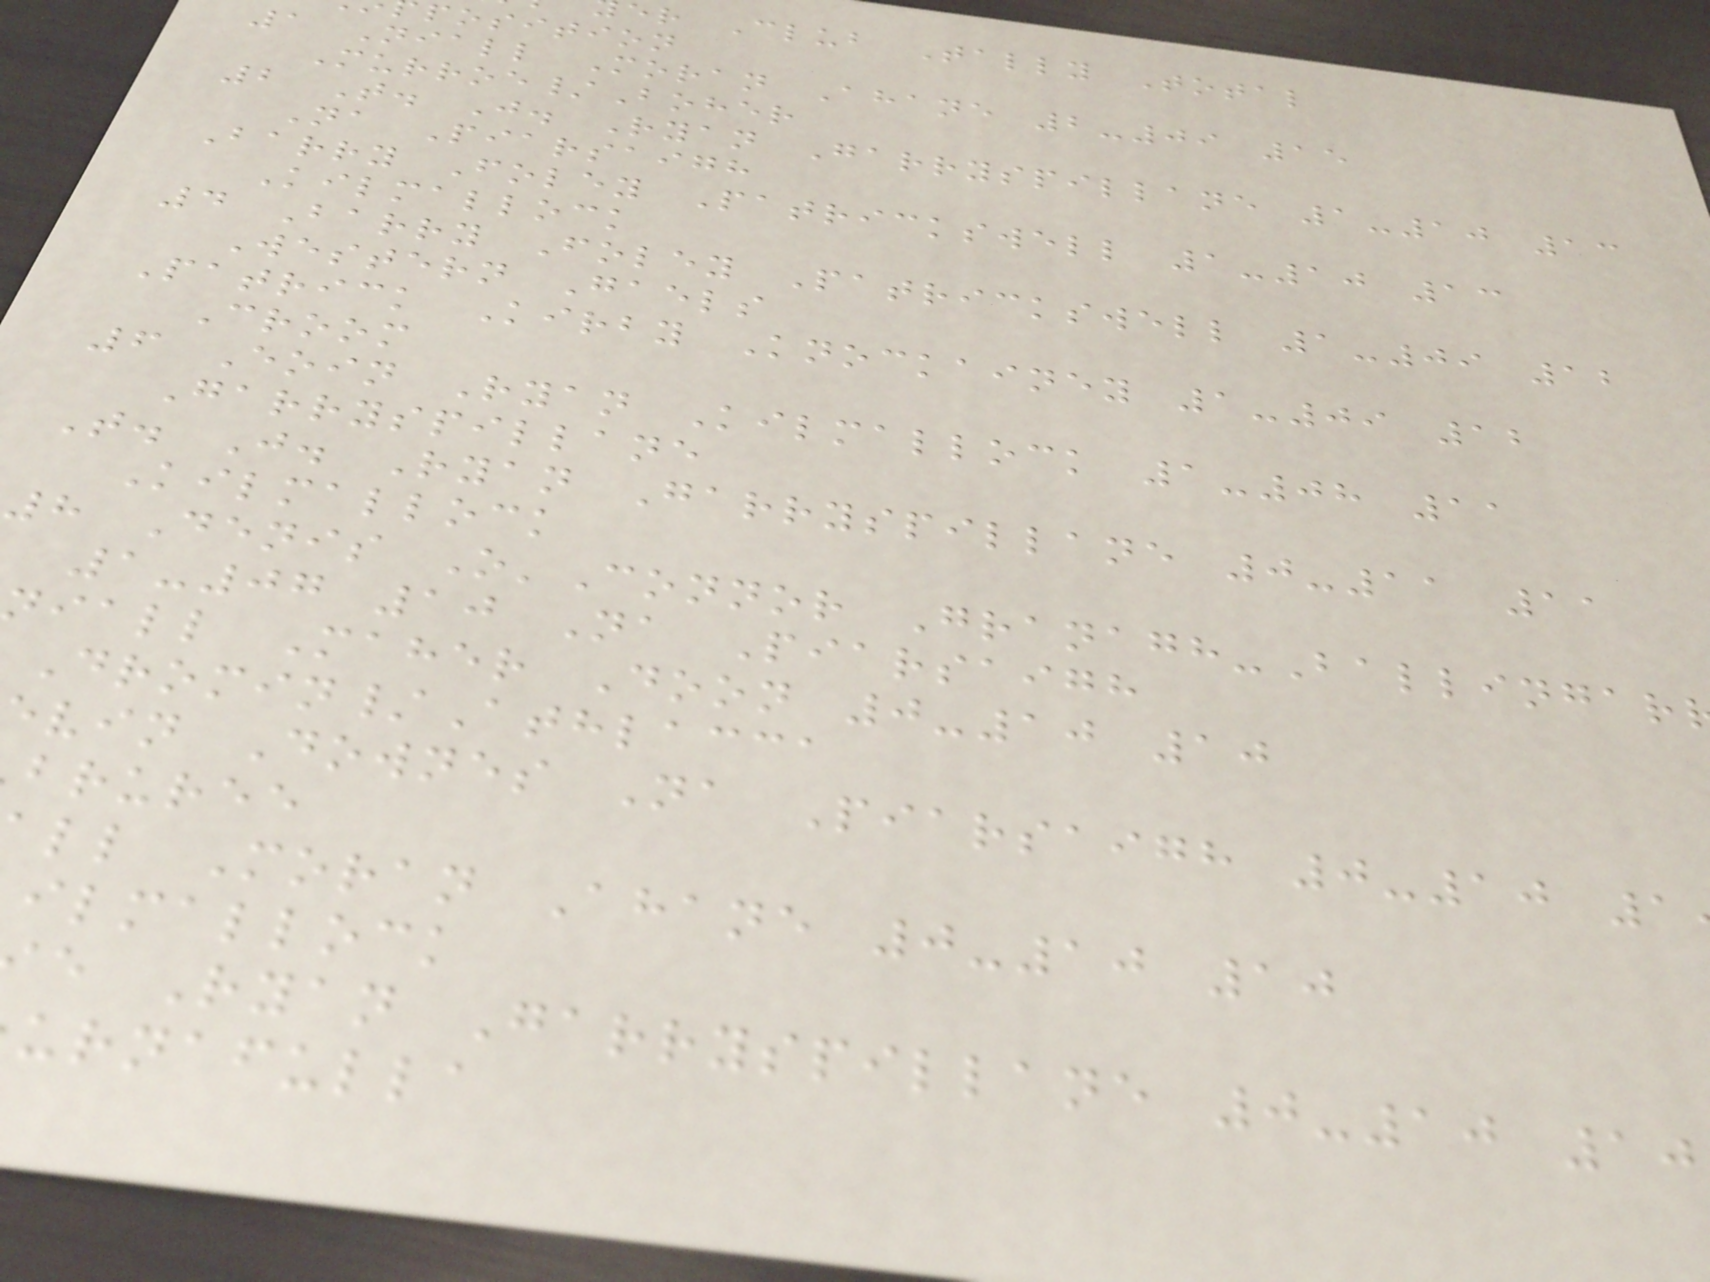er Club Tally Total
position
1 Niall Moran Ahane 2-09 15
Murroe/Boher
2 T. J. Ryan Garryspillane 1-10 13
Na Piarsaigh
Barry Foley Patrickswell 1-10 13
Kilmallock
4 Barry Foley Patrickswell 1-09 12
Western Gaels
Patrick Kirby Knockainey 1-09 12
Croom
6 Eoin Ryan Kilmallock 1-08 11
Garryspillane
T. J. Ryan Garryspillane 0-11 11
Kilmallock
8 Denis O'Connor Granagh-Ballingar
1-07 10 Na Piarsaigh
niall Maher Doon 0-10 10
Dromin/Athlacca
vin Downes Na Piarsaigh 0-10 1
bruree
ll Moran Ahane 0-10 10
ilmallock
e Ryan Garryspillane 0-10 10
urnafulla
